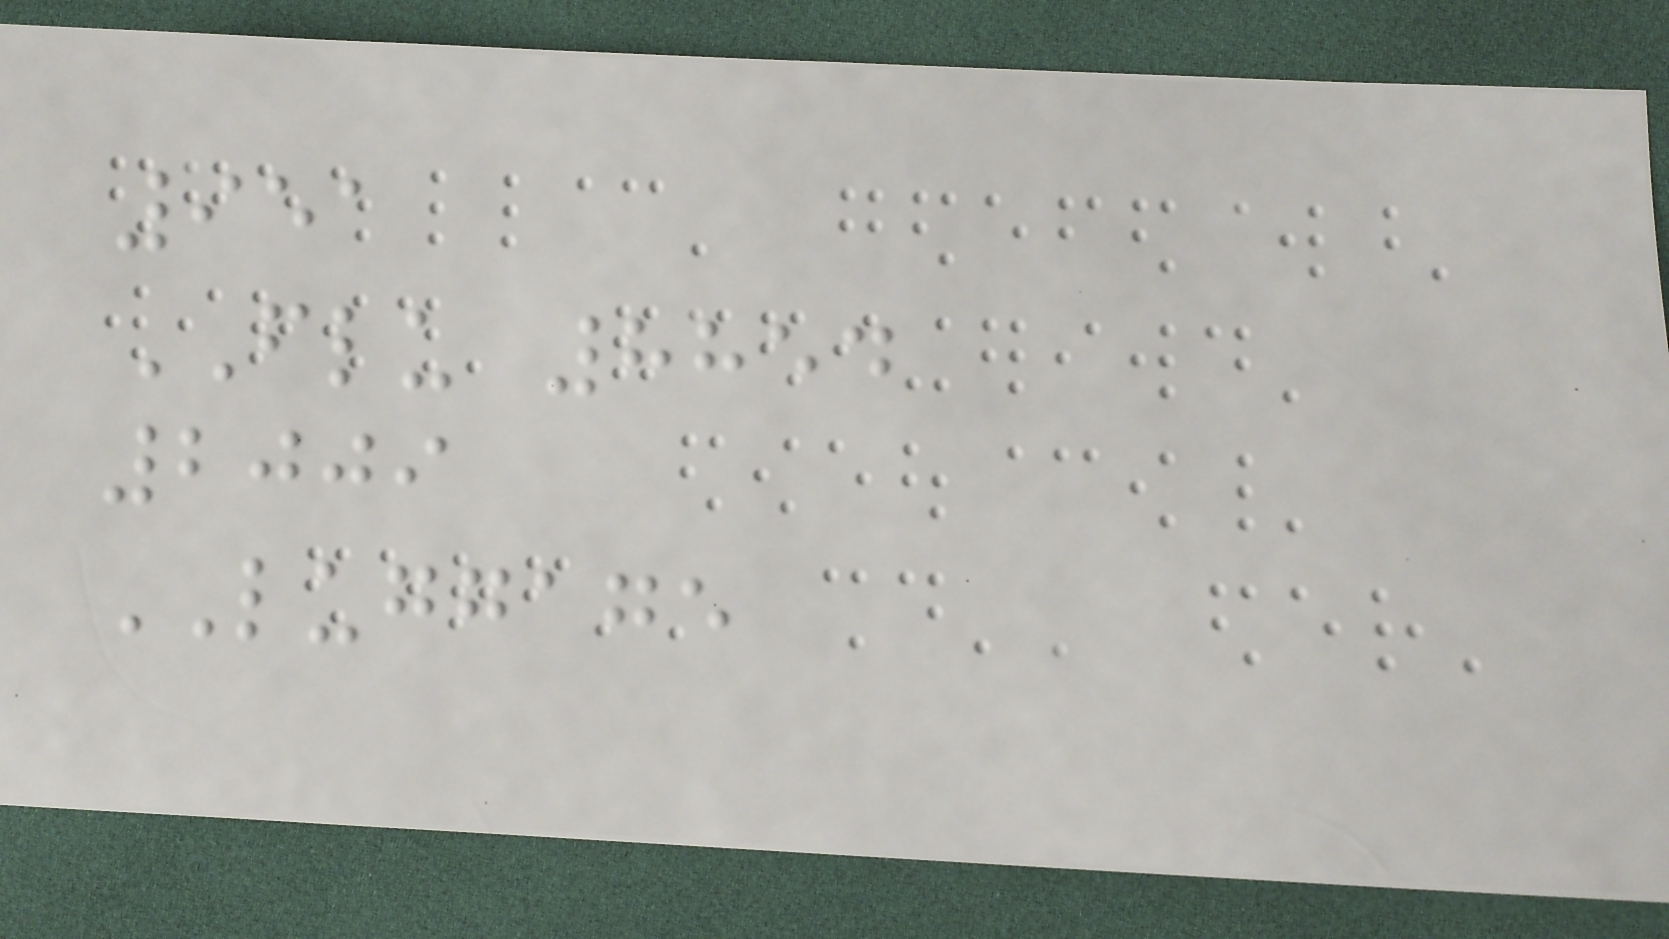951
FLU 8854
2009
LUGGAGE
